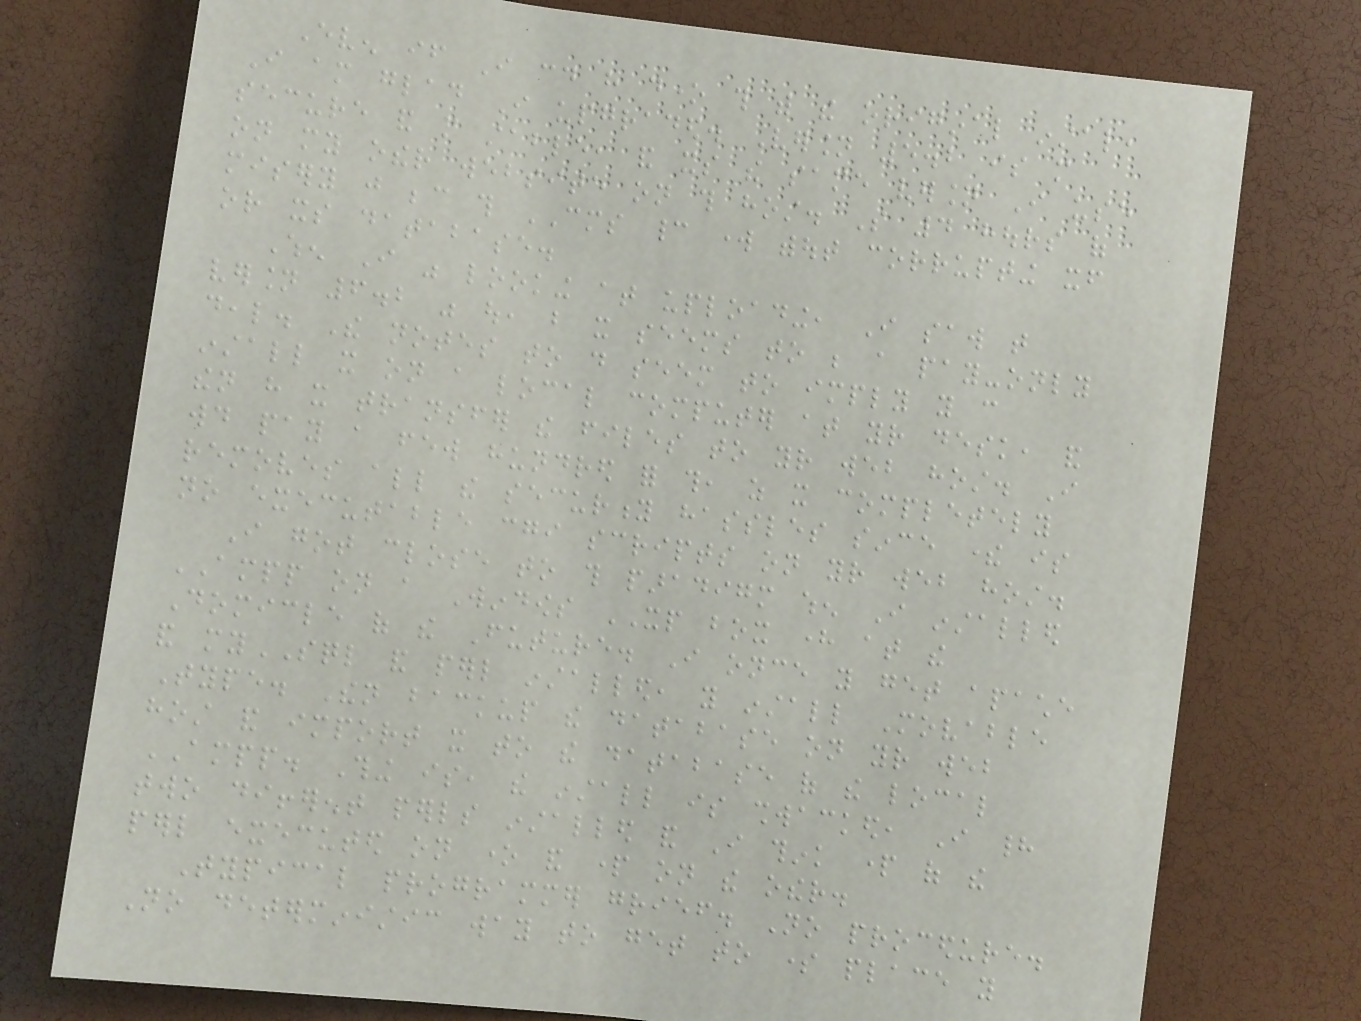Even if I could have done this with the original instal,
I am glad I upgraded. Version 5.2 is more
secure and more stable, and its the same version I use
on my other website on this host. So 4 hours of
misery just because this CMS cannot work without corrupting itself
or its database.
When I was looking at uploading, I saw that
version 6.2 was out, but it seems to be a pay-only
deal. The notes to do seem to imply you can
install it on a local computer at your desk, and
then have it transfer the files to your web host. I
would pay a few hundred for this, as it completely
removes all the security hassles since there is
no executable cgi scripts on your web host.
I got close to this paradigm when I installed
AMPP on a Windows XP box here at the
Domicle of the Future. I once you get apache
and mySQL and perl installed, you install Movable
Type. Then backup the database on your web
host and import it to the database of the local
AMPP. Thing is, the install is shwacked, I had
two different perls installed and I think part of the
perl executed on one and part on the other.
Typical programmer grief. No procedure.
No deterministic way to get to some place you
